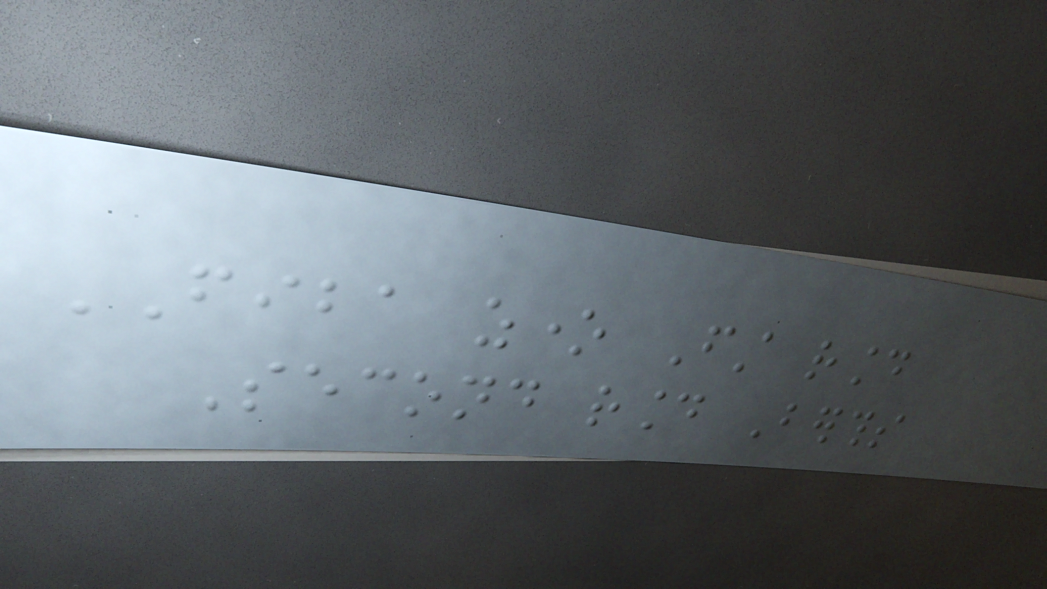FIBA zone First round
Second round Berths
